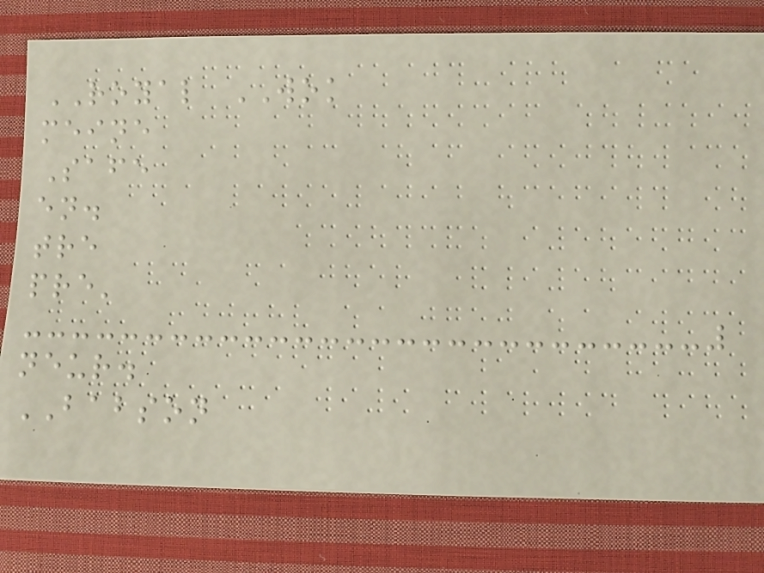ROYAL WOK
meine
Safe
en.
tre
pre'
neur.
BABSON
